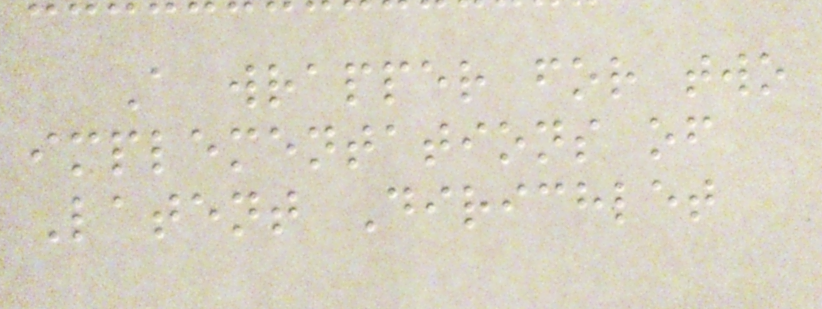A wrapper for two
implementations of
Latent Dirichlet
